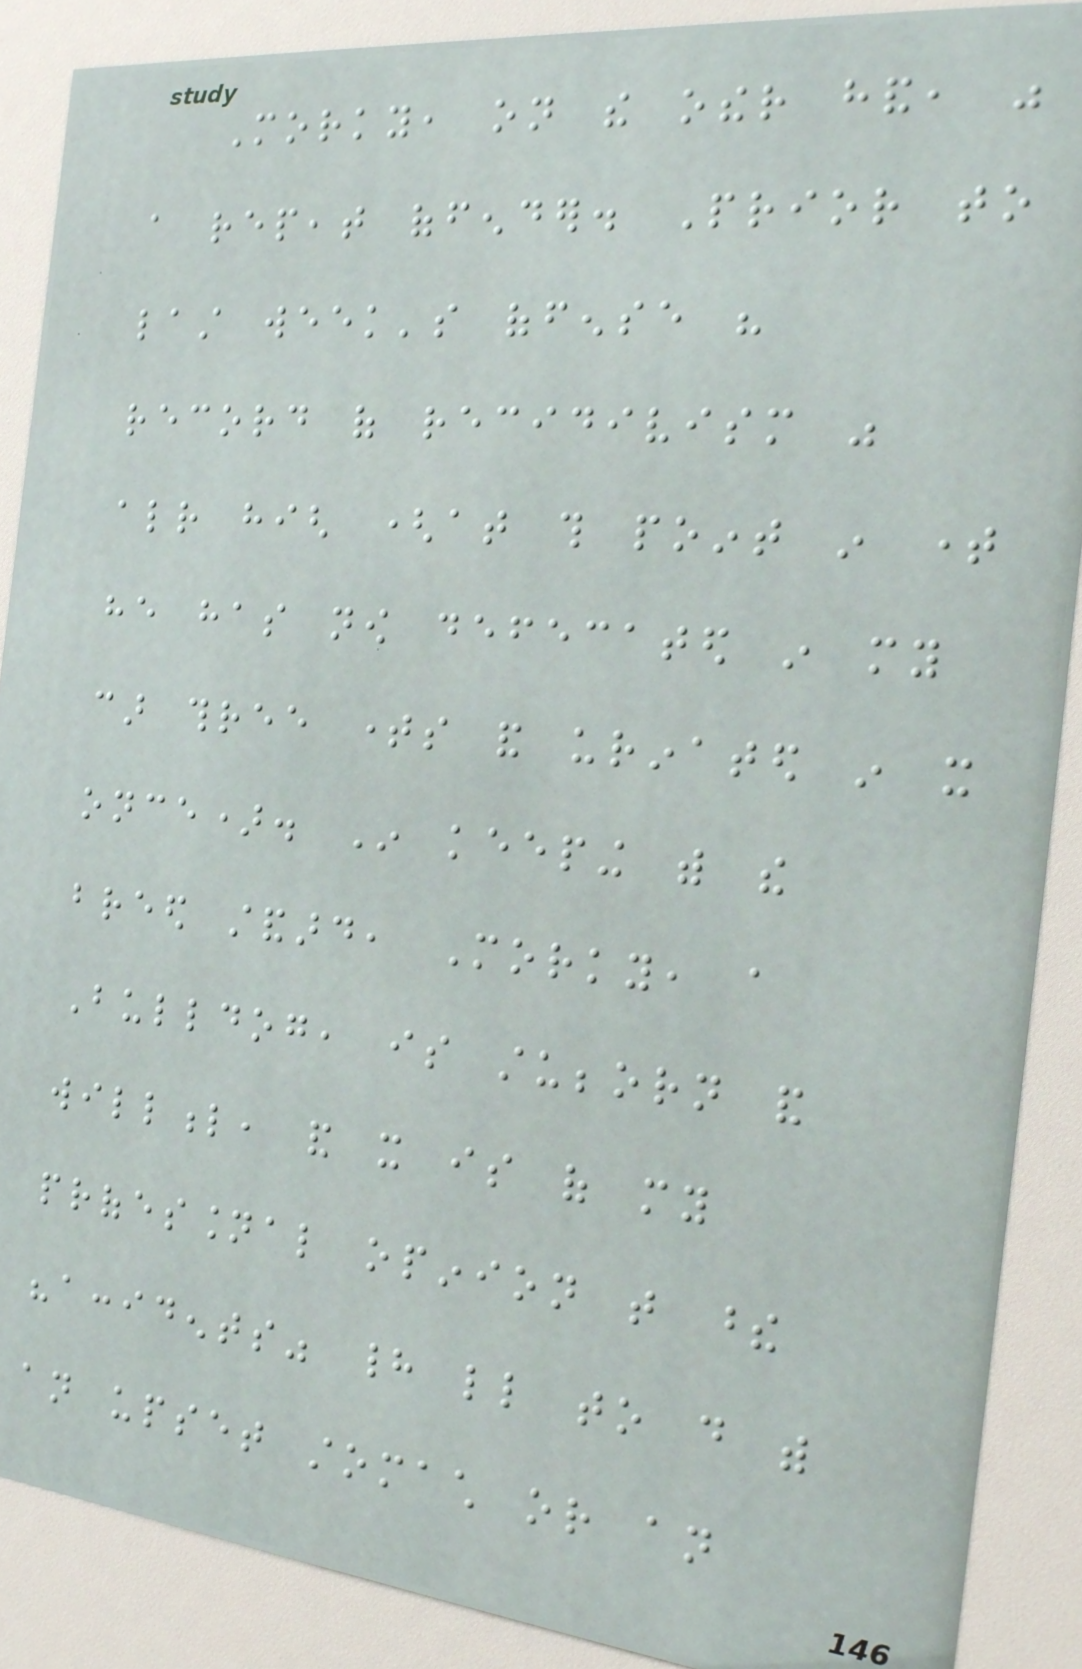Morky, on the other hand, was
a repeat offender. Prior to
last week's offense his
record of recidivism was
already high (at this point in time
he has now defecated in my
car three times and urinated in it
once). In keeping with the
breed standard, Morky, a
Bulldog, is stubborn and
willful, and it is of my
professional opinion that these
"accidents" had little to do with
an upset stomach or an
